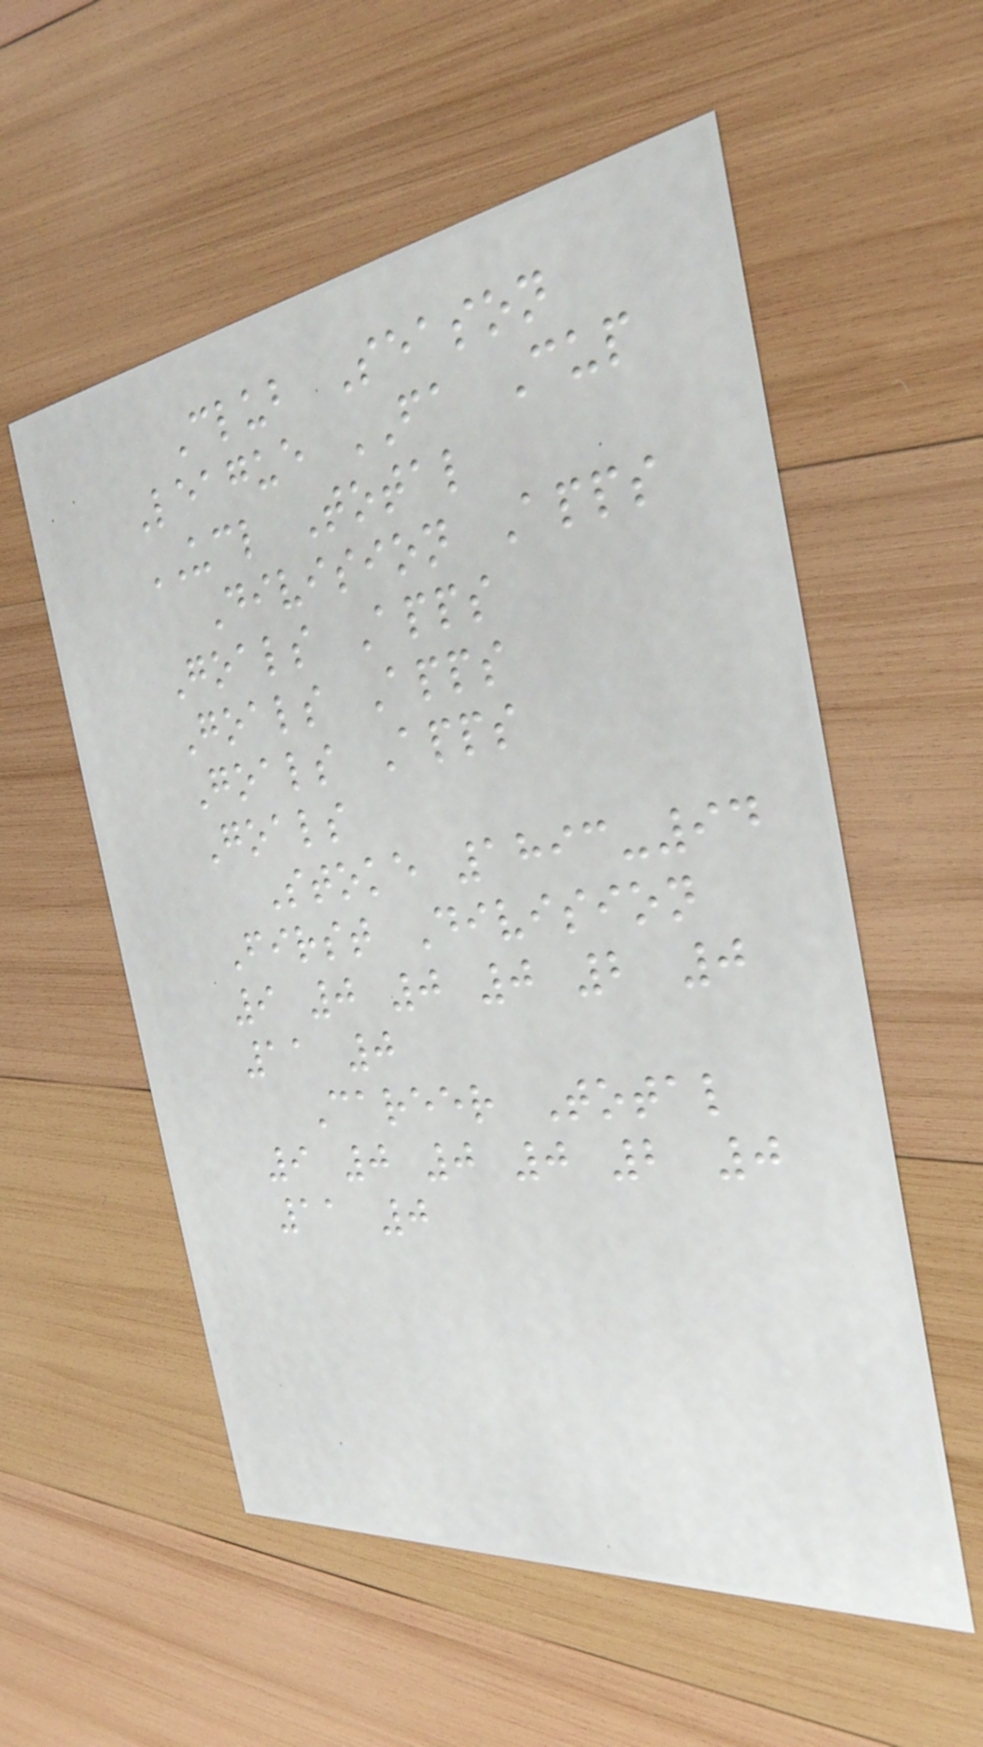Club Season
League FA Cup
UCL Total
Division Apps
Goals Apps
Goals Apps
Goals Apps
Goals
Stoke 1893-94
First Division
9 0 0 0 2 0
11 0
Career Total
9 0 0 0 2 0
11 0
